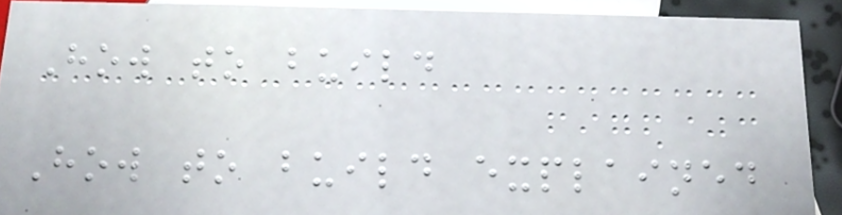How to build
How to build explained
